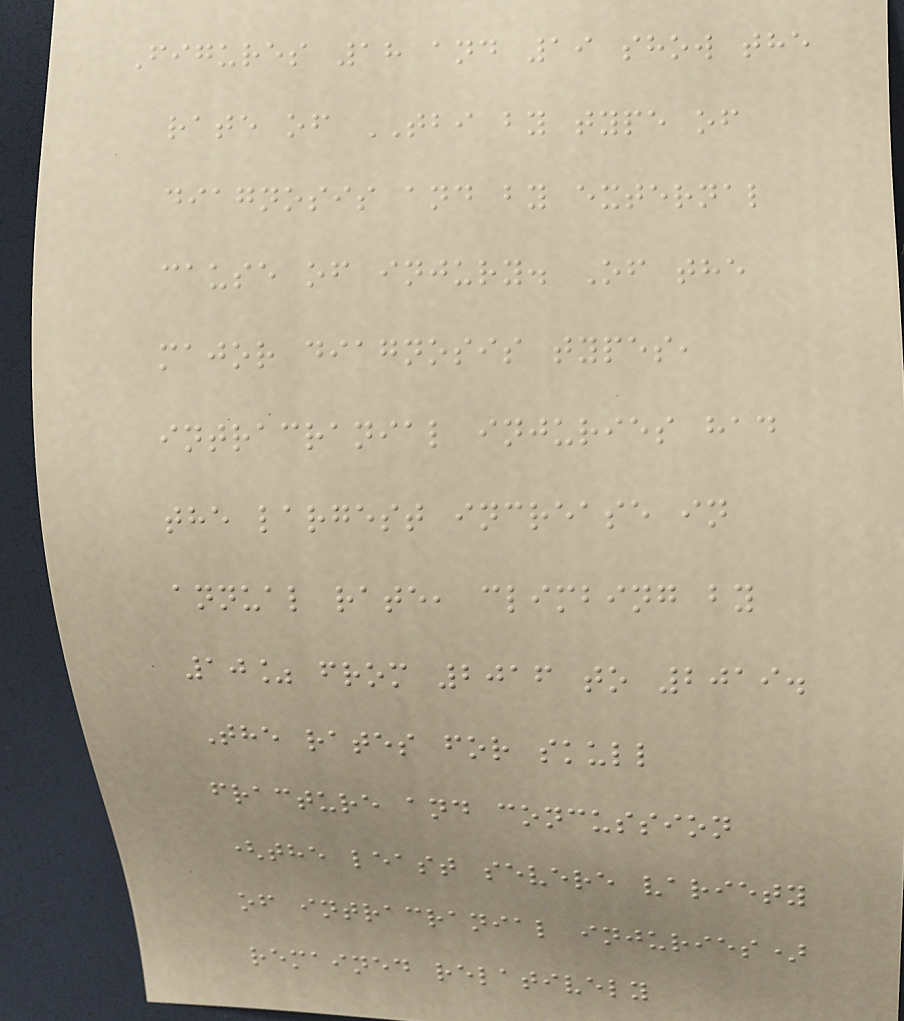Figures 18 and 19 show the
rate of TBI by type of
diagnosis and by external
cause of injury. Of the
major diagnosis types,
intracranial injuries had
the largest increase in
annual rate, climbing by
10% from 2016 to 2019.
The rates for skull
fracture and concussion
(the least severe variety
of intracranial injuries)
remained relatively
